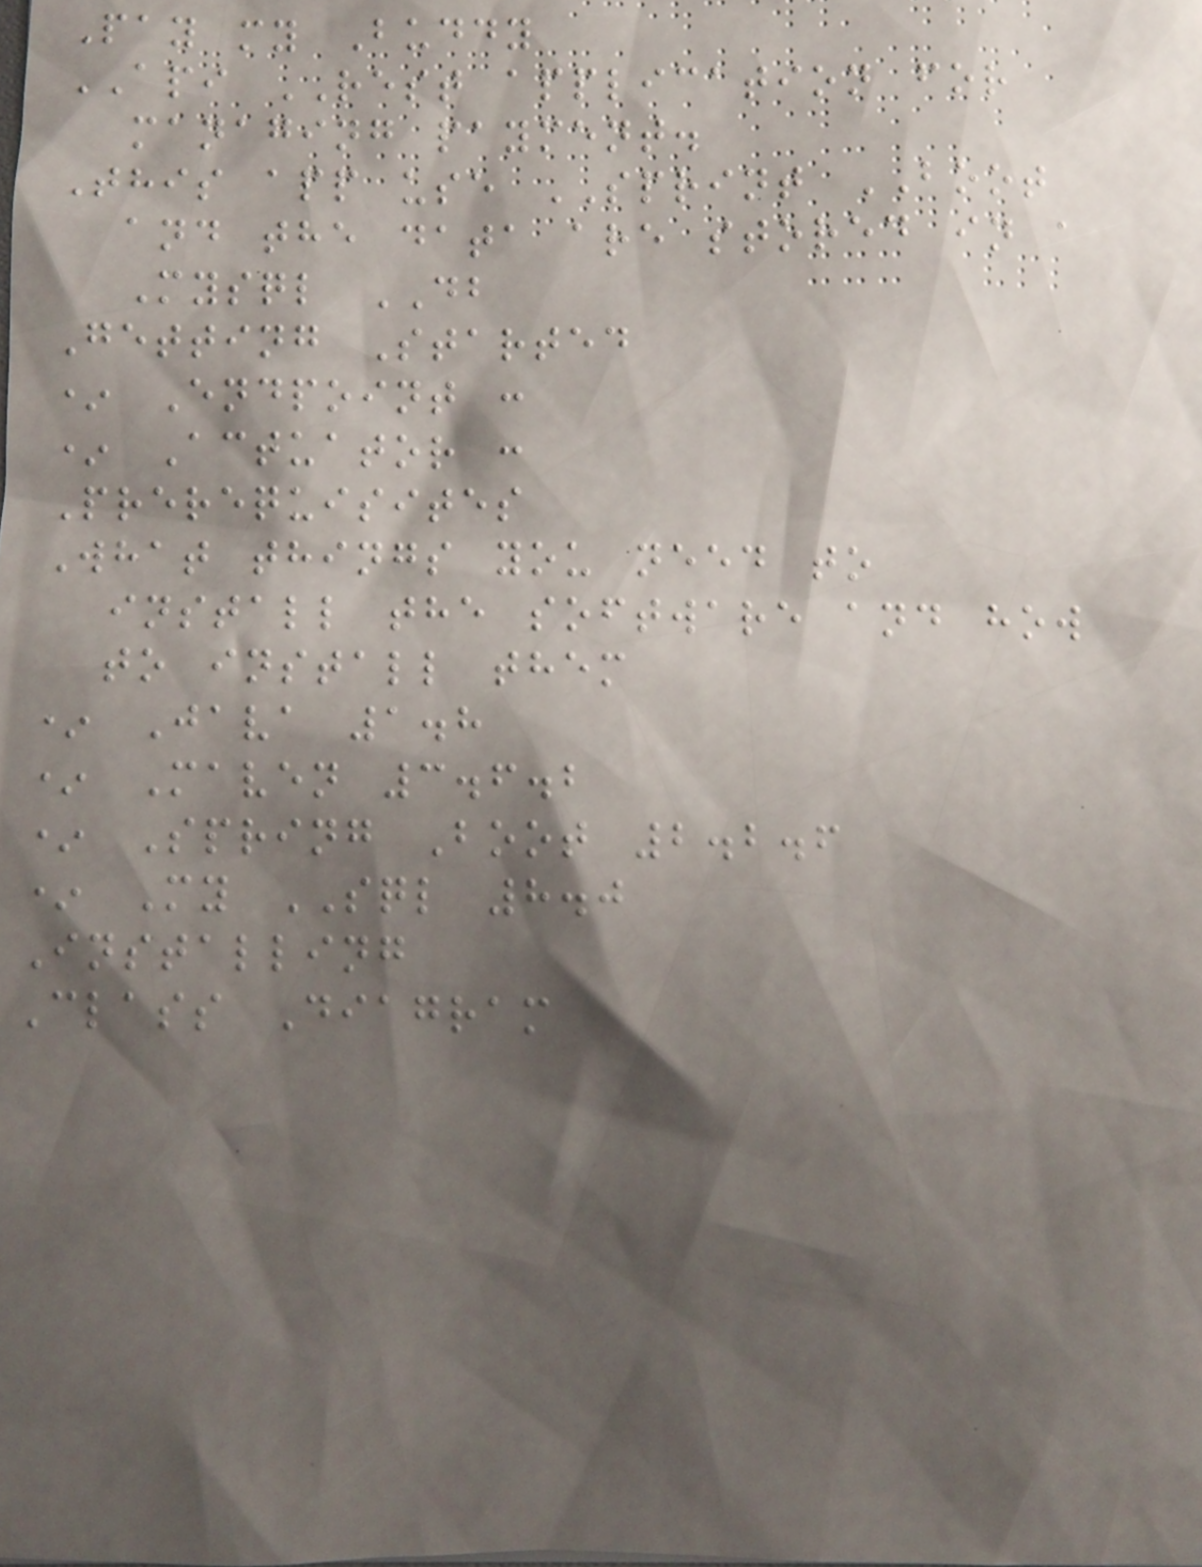Pay my Buddy
API REST application for
managing payment.
This app use SPRINT BOOT
and the data are stored in a
Mysql DB
Getting Started
* Endpoint :
* Actuator :
Prerequisites
What things you need to
install the software and how
to install them
* Java 1.8
* Maven 3.6.2
* Spring Boot 2.2.6
* My SQL 8.0
Installing
Class Diagram
